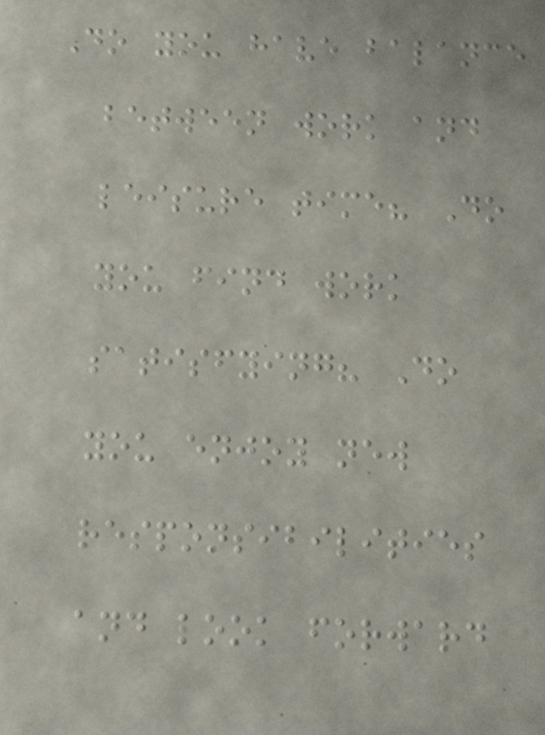Do you have balance
between work and
leisure time? Do
you find work
satisfying? Do
you enjoy new
responsibilities
and look forward
